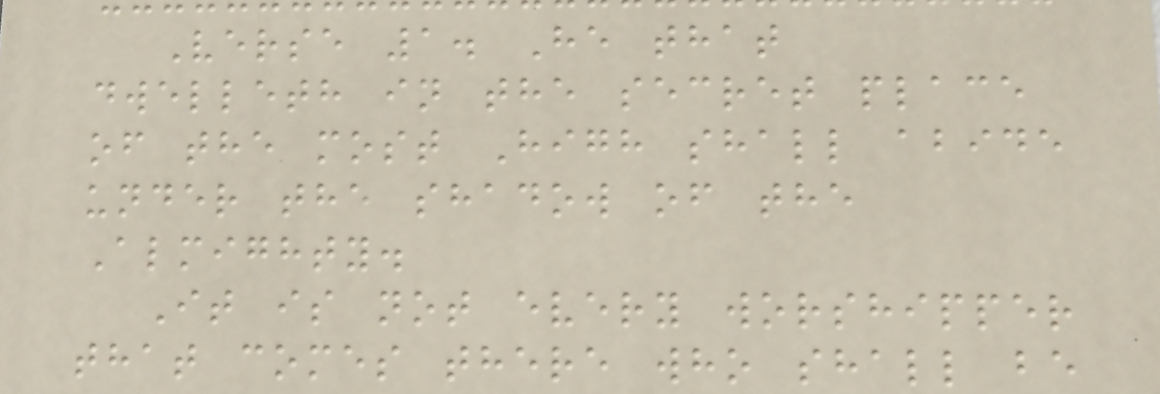Verse 1. He that
dwelleth in the secret place
of the most High shall abide
under the shadow of the
Almighty.
It is not every worshipper
that comes there who shall be
